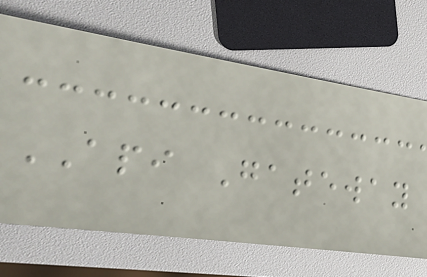API Gateway
